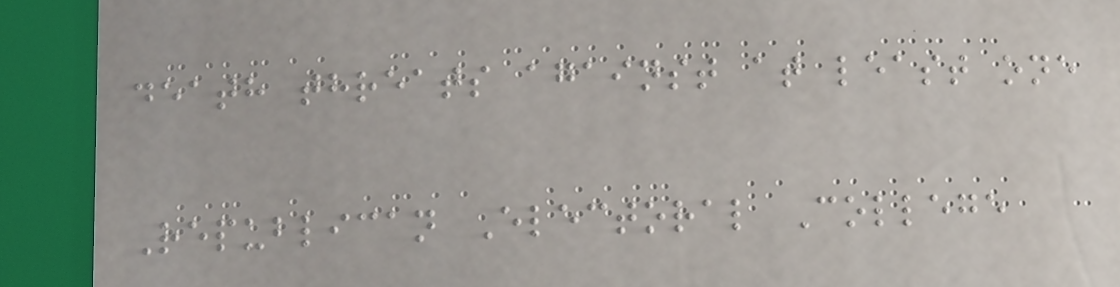death threats against at least one
Republican Electoral College
